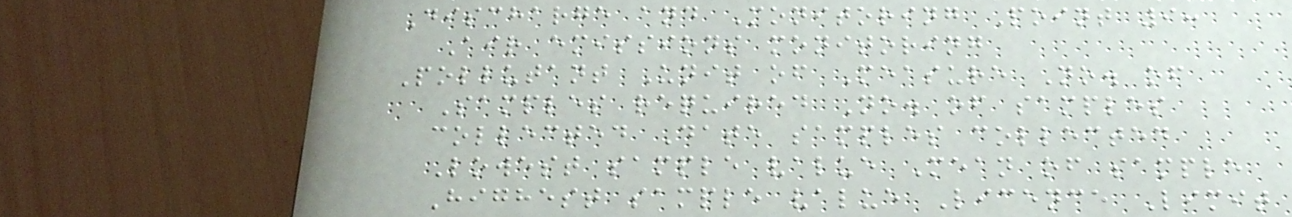Discharge and Monitoring Point 9:
Air emissions monitoring
Pollutant Unit of Measure No. of
Samples required No. of samples
collected Date samples collected
Lowest sample value Mean of sample
Highest sample value Licence Limit
